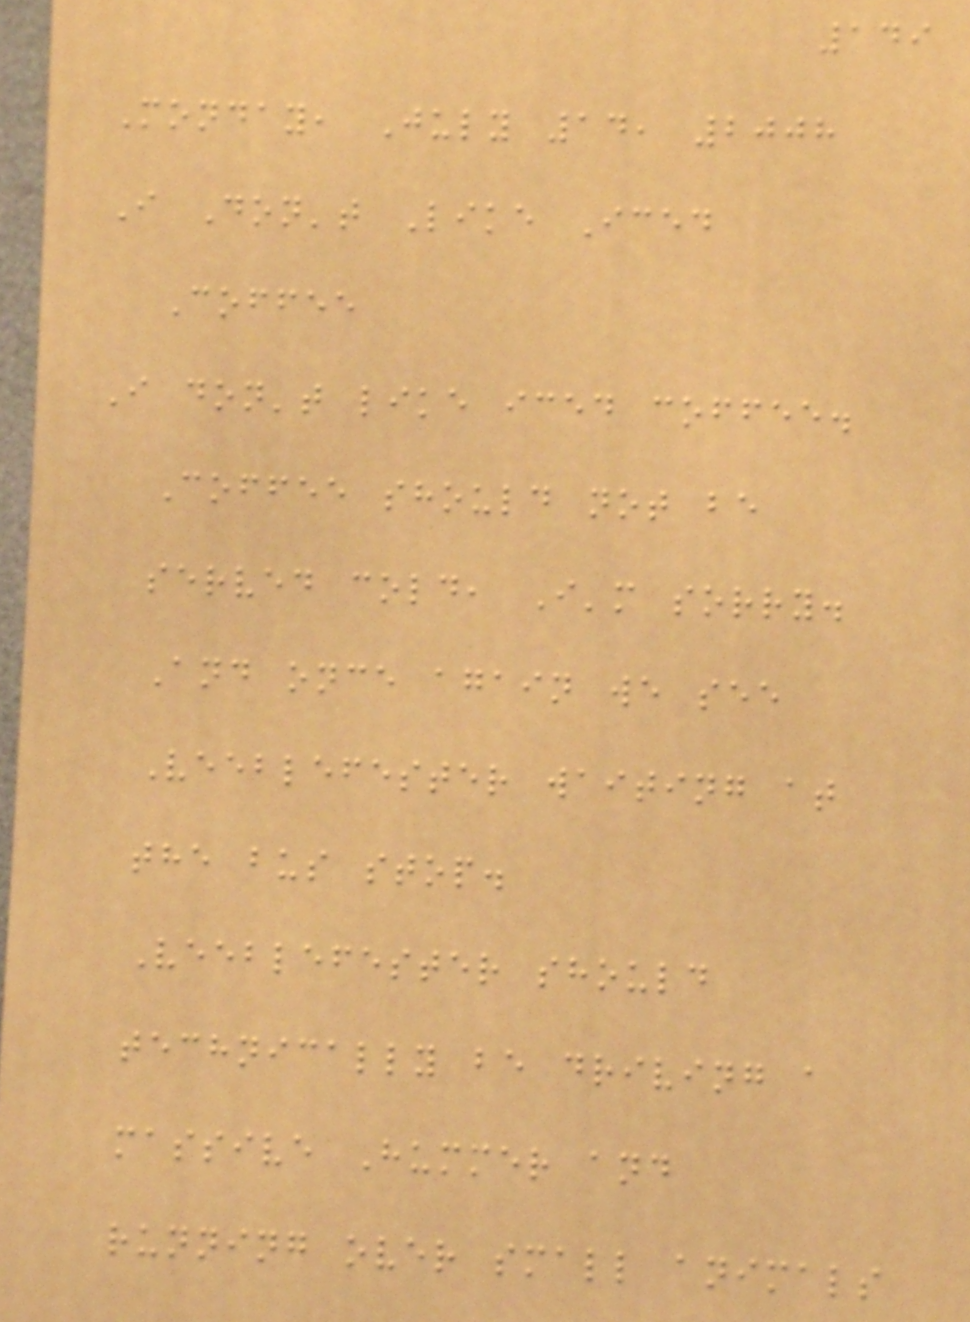149
Monday, July 14, 2008
I Don't Like Iced
Coffee
I don't like iced coffee.
Coffee should not be
served cold, I'm sorry.
And once again we see
Veeblefester waiting at
the bus stop.
Veeblefester should
technically be driving a
massive Hummer and
running over small animals
